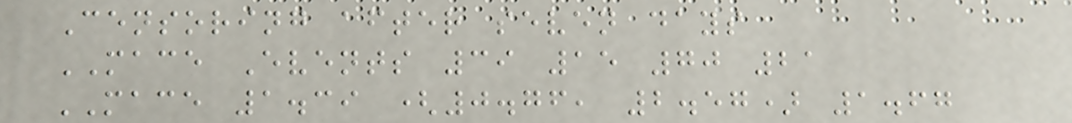Censoring after seven days
MACE Events 39 15 70 21
MACE 1.39 (0.76, 2.57) 1.67
